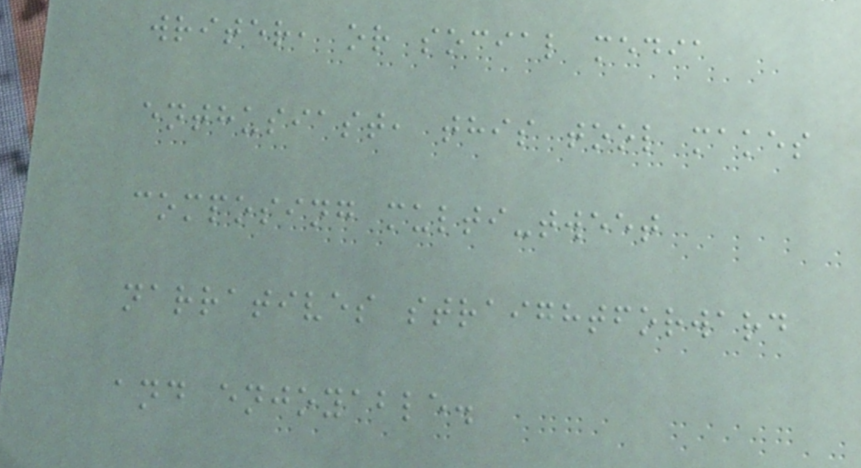writer, or social media
enthusiast, this tool makes
composing multi-tweet
narratives straightforward
and enjoyable.
